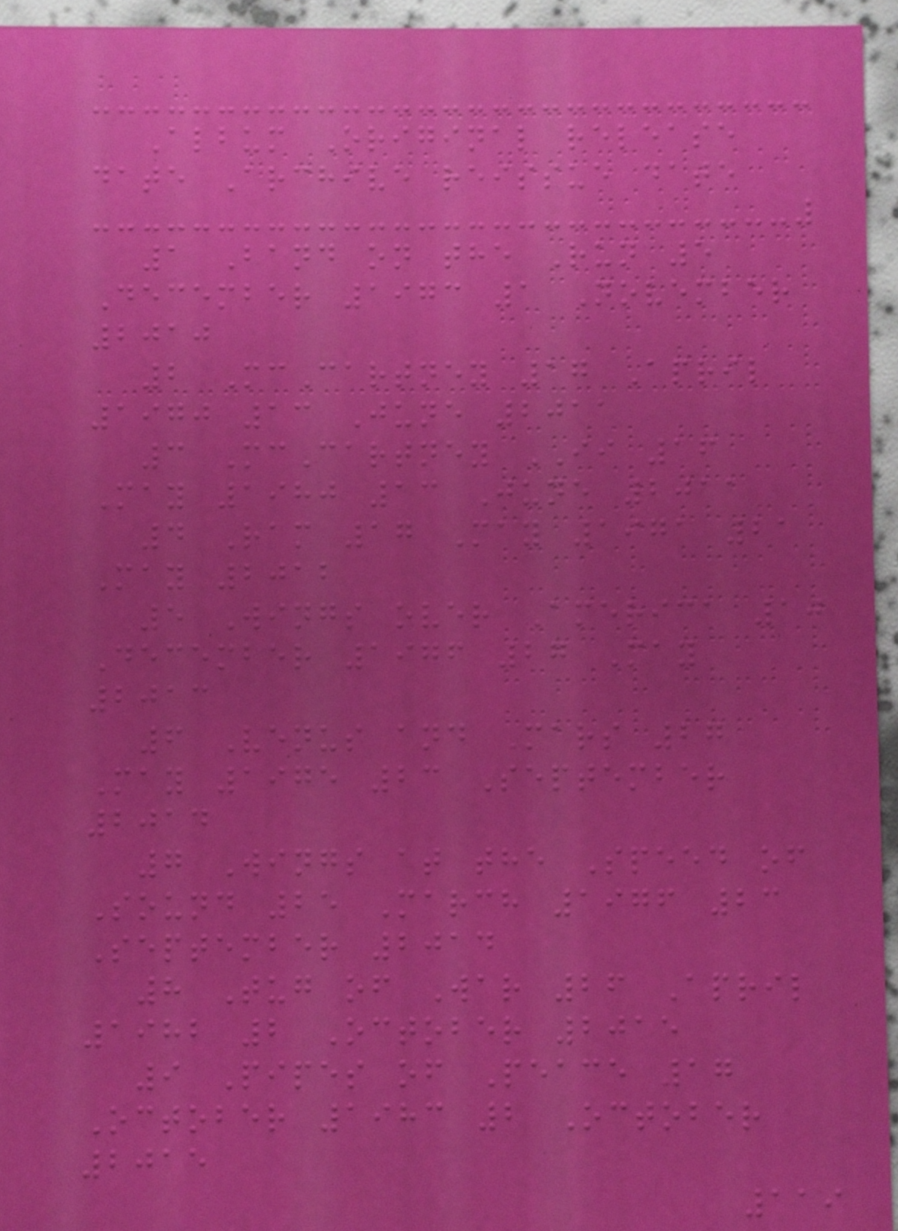Album Original release
date Archive reissue date
1 Band on the Run 5
December 1973 1 November
2010
2 McCartney 17 April
1970 13 June 2011
3 McCartney II 16
May 1980 13 June 2011
4 Ram 17 May 1971 21
May 2012
5 Wings over America 10
December 1976 27 May
2013
6 Venus and Mars 27
May 1975 23 September
2014
7 Wings at the Speed of
Sound 25 March 1976 23
September 2014
8 Tug of War 26 April
1982 2 October 2015
9 Pipes of Peace 17
October 1983 2 October
2015
119
